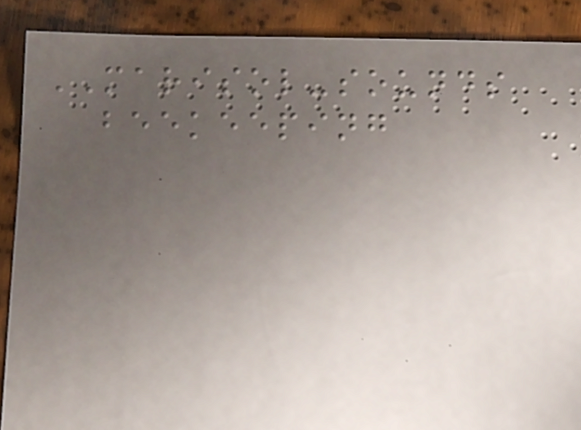MARISOL-sounds
beekeeping
